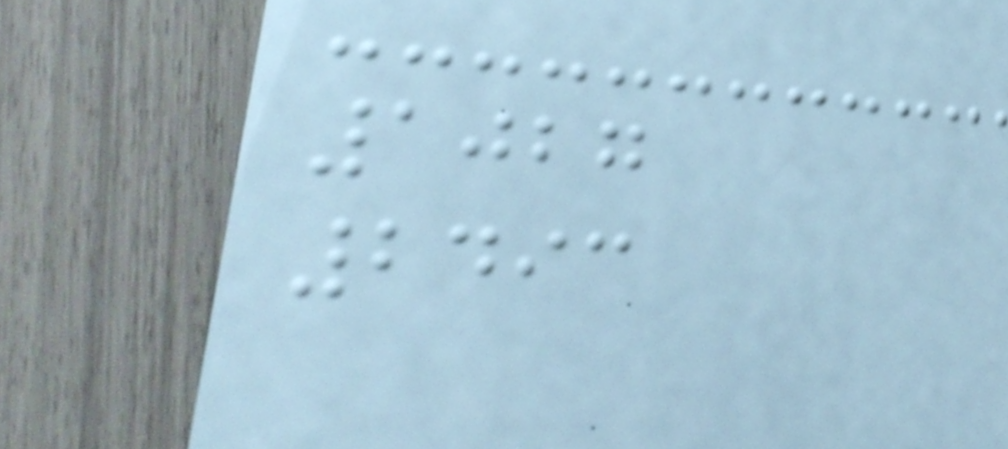1027
2493
